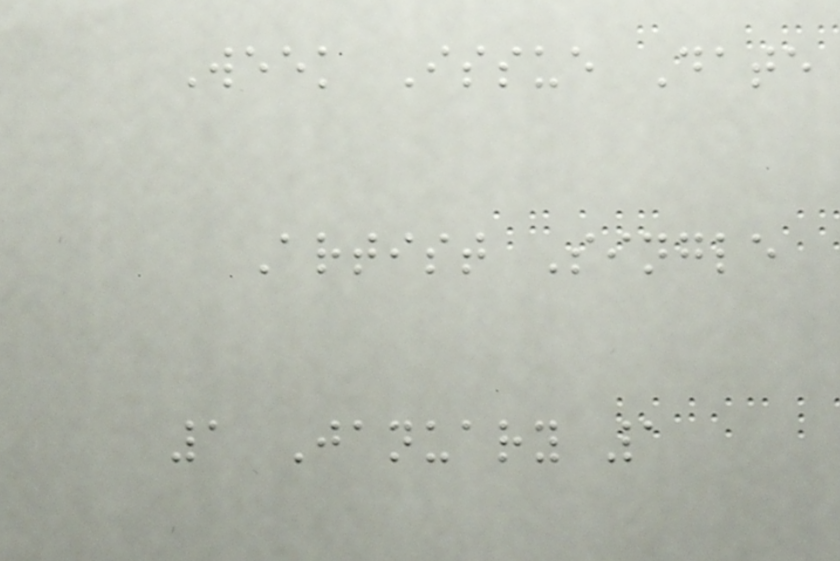Week Issue Date
Artist Single
1 January 1
